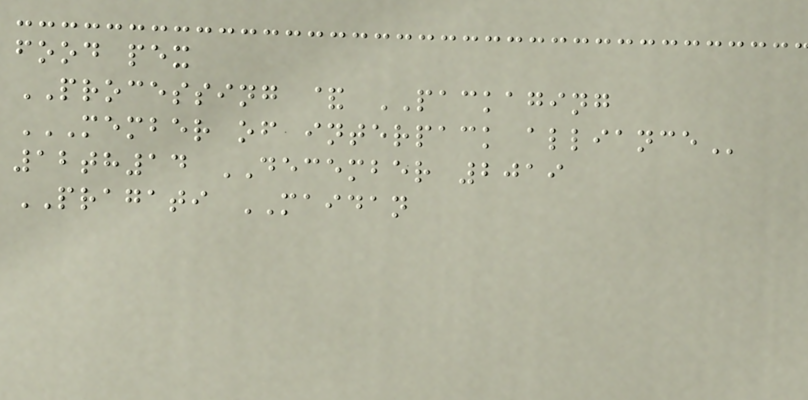food pex
PROCESSING & PACKAGING
MEMBER OF INTERPACK ALLIANCE
12th14 DECEMBER 2019
PRAGATI MAIDAN
